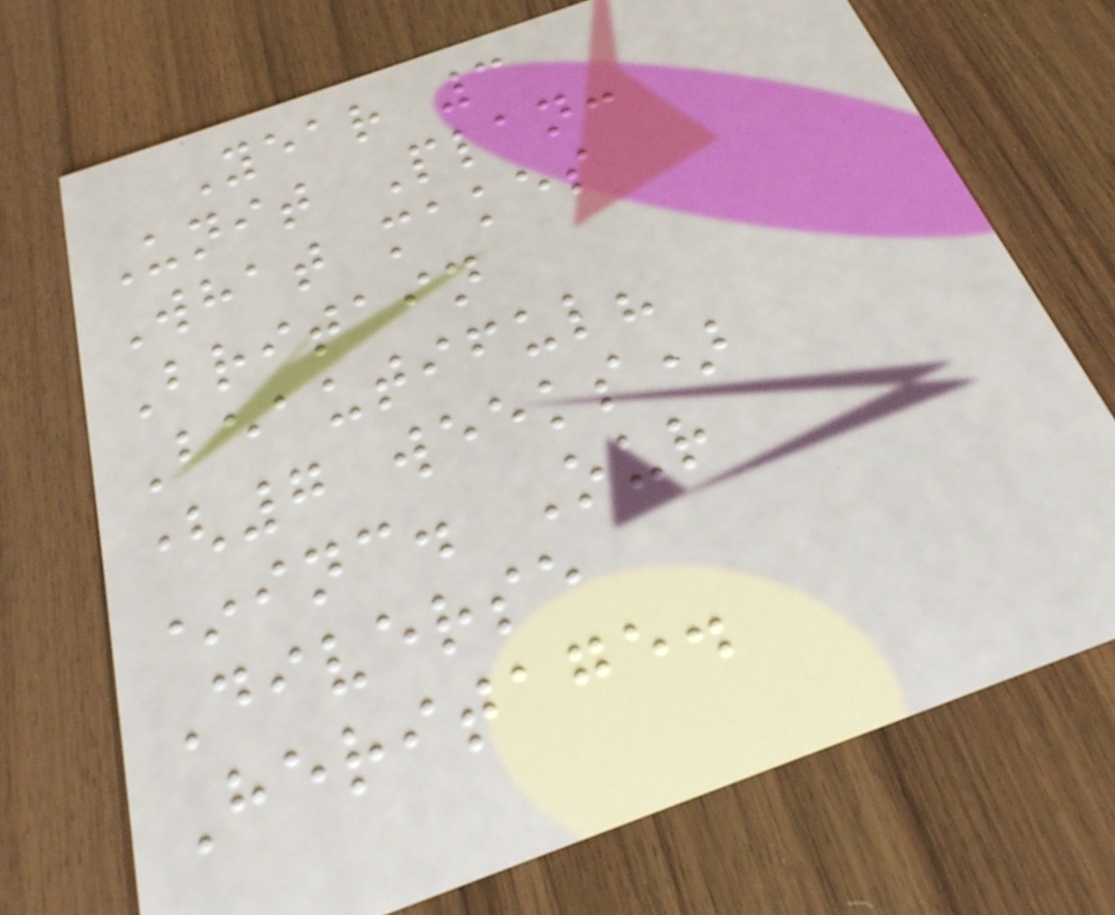Year 3
Unit Plan:
What makes
Britain
Beautiful?
(7 weeks)
*inc. Our
Diverse
Heritage.
